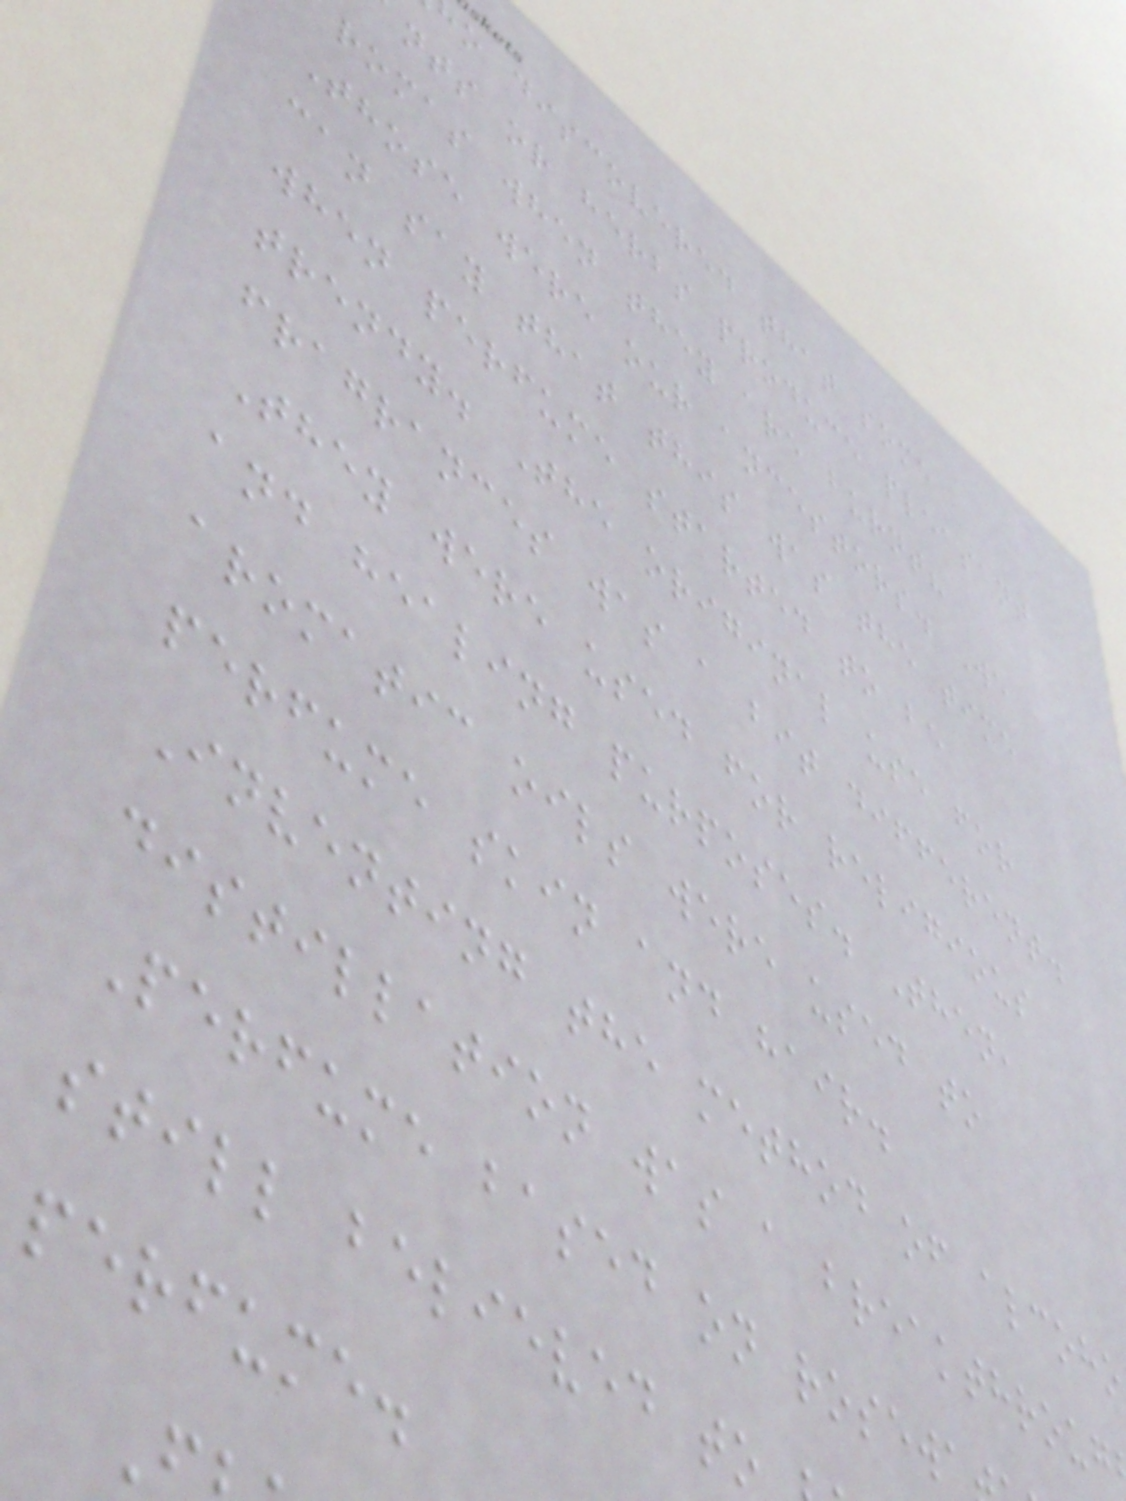o discovered that some
nts or herbs produce pleasant
romas when they are burnt?
Those were our ancestors. We
can say that this was the time
when perfume started to be
trendy. The original use for
fragrances was a bit different.
They were used for religious
and healing purposes. Then,
aromatic oils were used to
perfume skin and hair.
Inventing the method of alcoho
distillation was a breakthroug
Perfume based on rosewa
still believed to
perfume.
